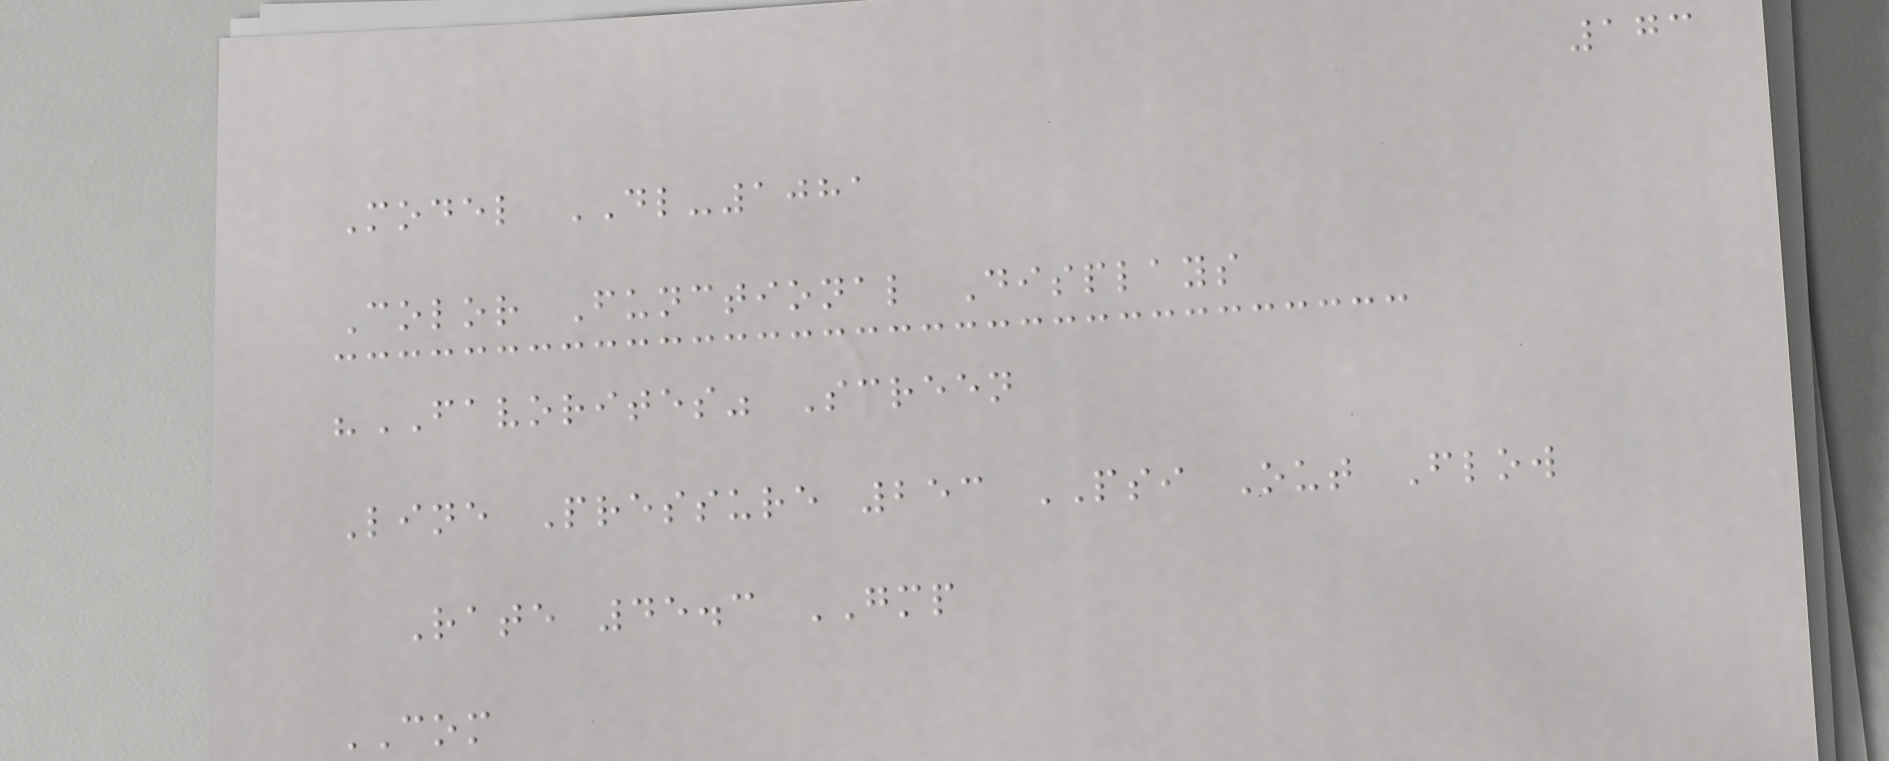173
Model DL-1081
Color Functional Displays
"FAVORITES" Screen
Line Pressure 253 PSI Out Flow
Rate 45.3 GMP
COM
